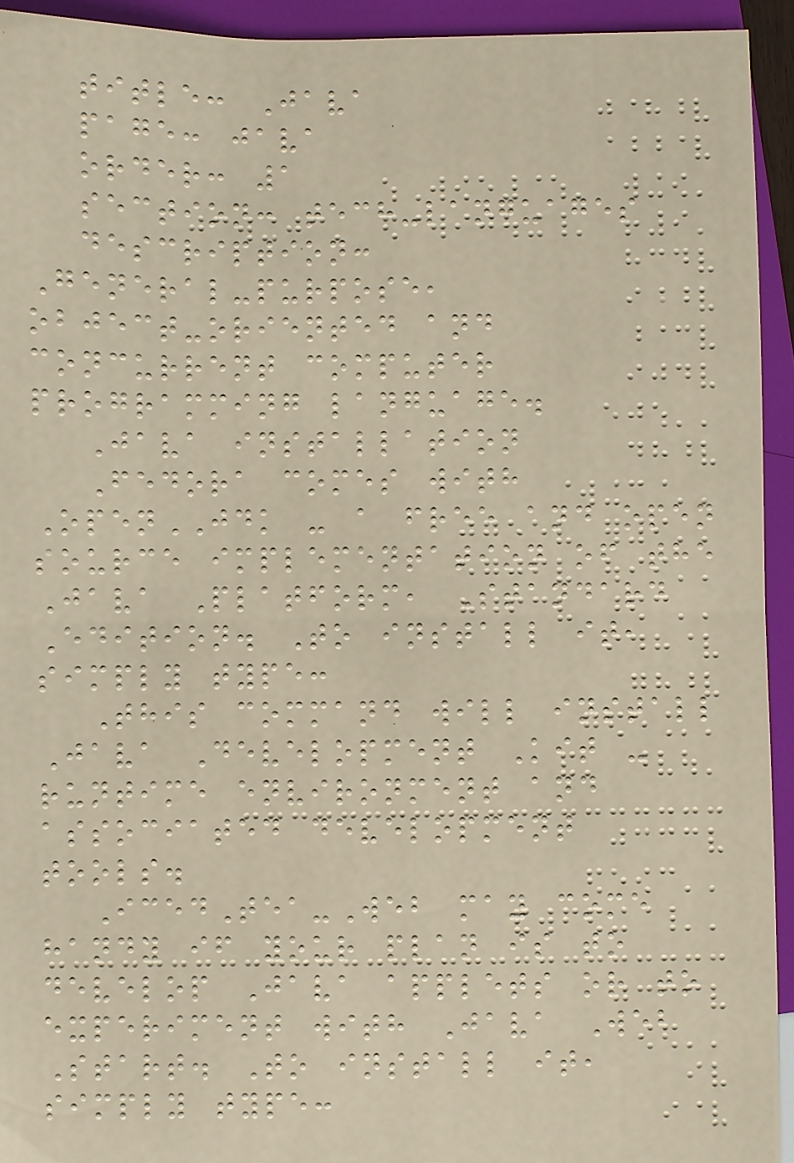title: Java
page: java
order: 1
section: tech-languages
description:
General-purpose,
object-oriented and
concurrent computer
programming language.
Java installation
Fedora comes with
OpenJDK - a free and open
source implementation of the
Java Platform, Standard
Edition. To install it,
simply type:
This command will install
Java Development Kit -
runtime environment and
associated development
tools.
IcedTea-Web may come
handy if your plan is to
develop Java applets or to
experiment with Java Web
Start. To install it,
simply type:
